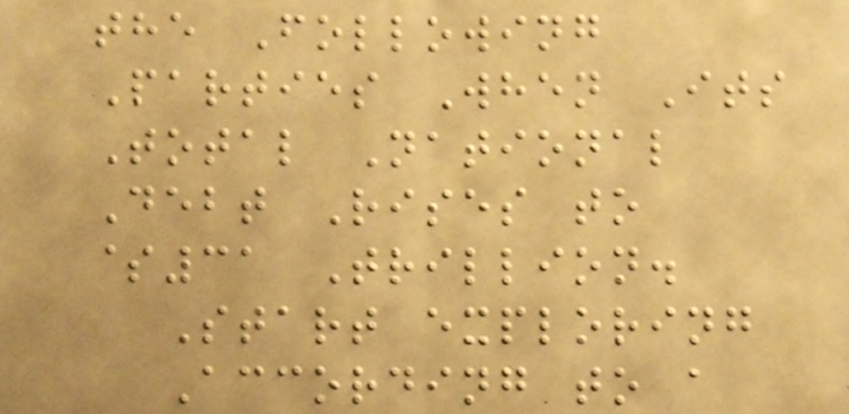the Following
Parties When Its
Total National
Debt Rises to
$31 Trillion.
Start exploring
According to a
